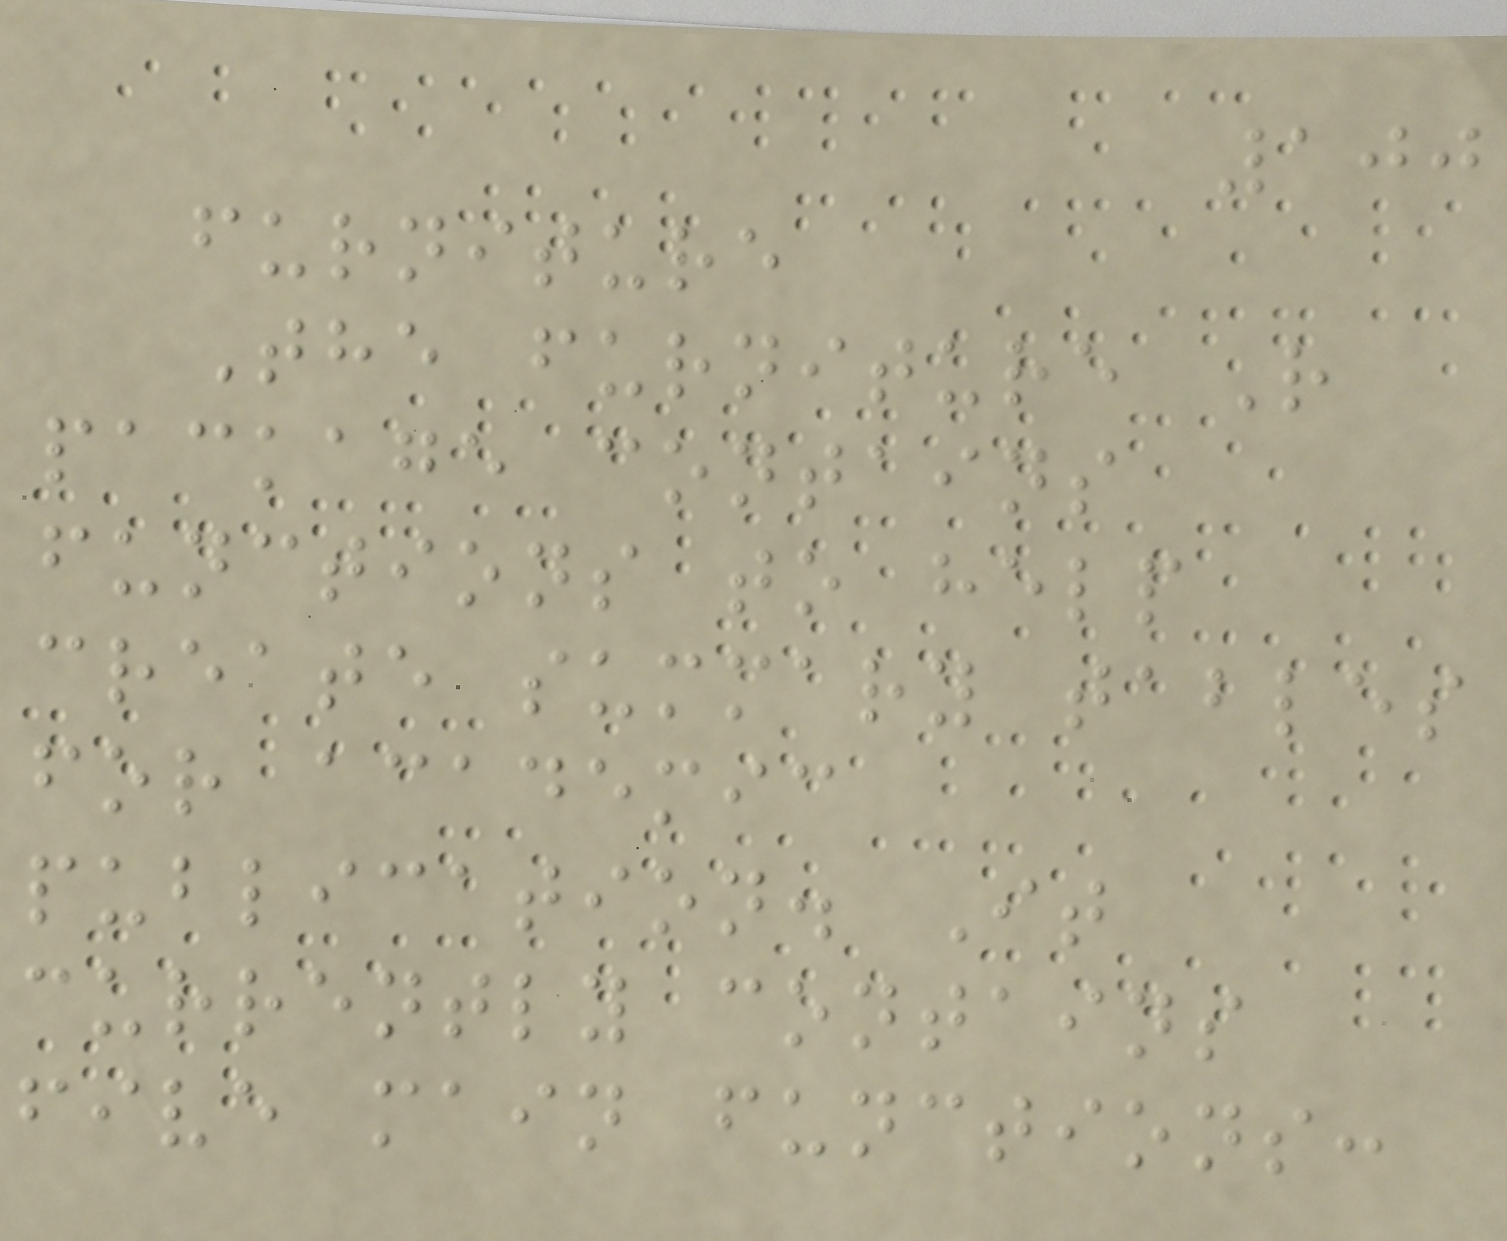100
furniture
The furniture R
package contains
functions to help
create summary tables
for academic
publication. It
currently contains
five main functions:
